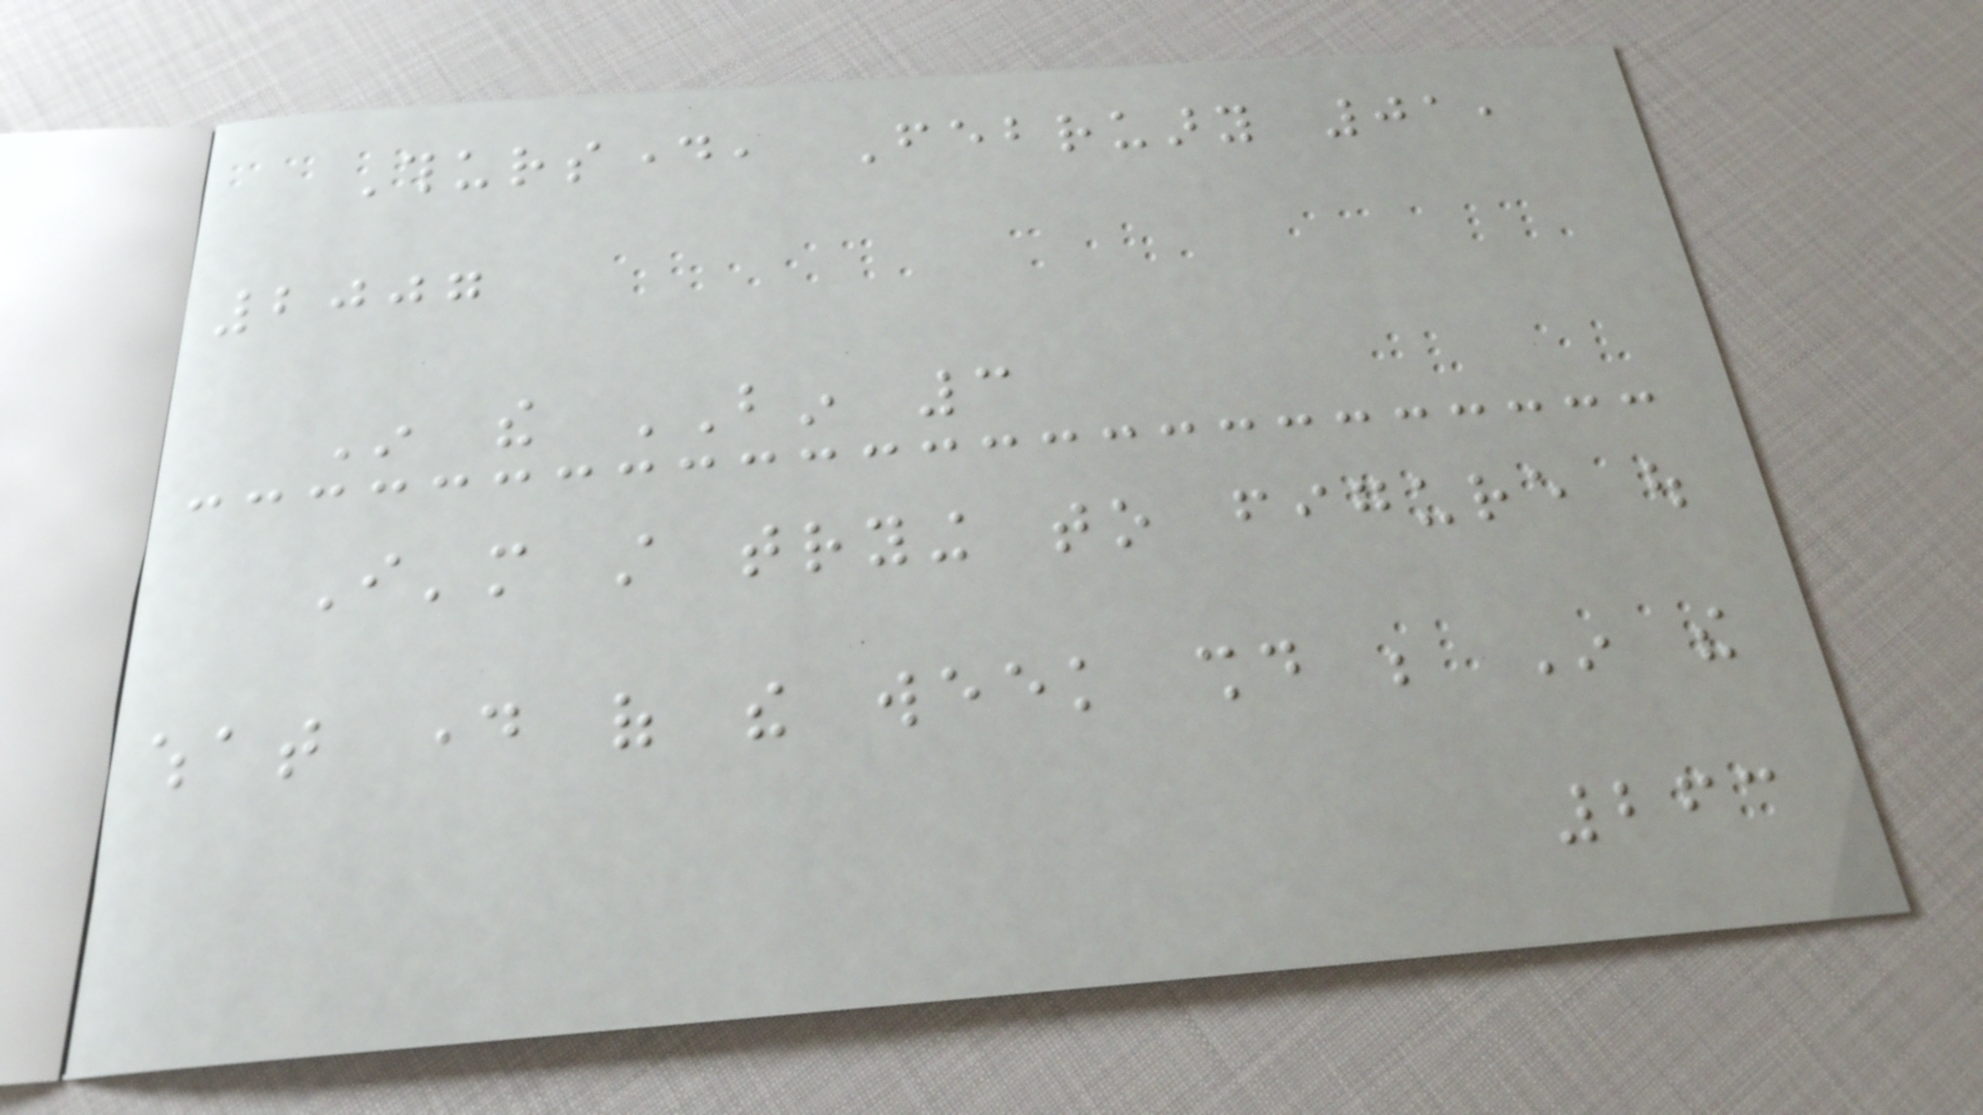Thursday, February 01,
2007
In the BIN 3
I'm still trying to figure out
what day of the week should be In the
263
